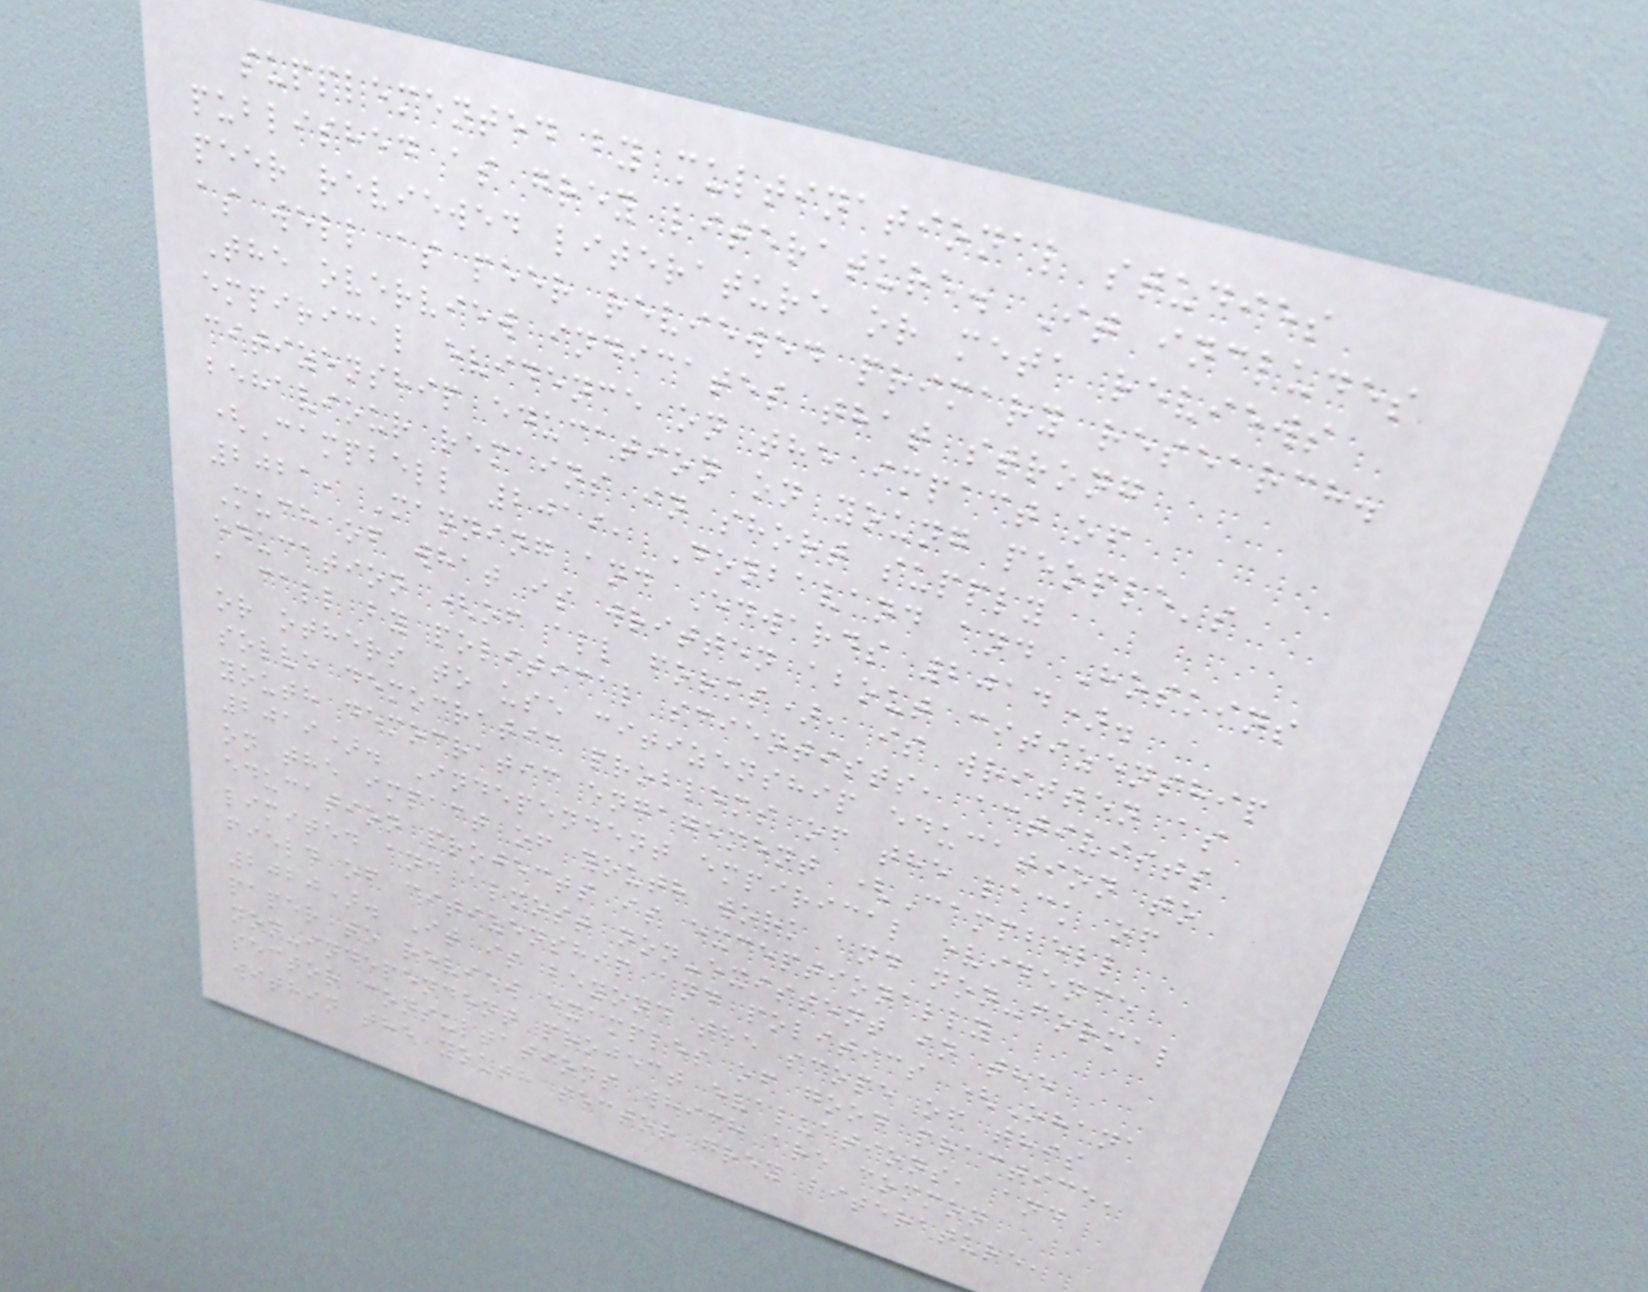supplemented by multinational studies
published as grey literature. It includes
peer reviewed literature or meta reviews
as well as peer reviewed primary research.
The overview indicates that strong
empirical evidence on the impact of
citizenship education on young people's
behaviour remains in short supply
(Campbell 2019, Donbavand and Hoskins
2021, Manning and Edwards 2014).
Much of what is written about citizenship
education (of all forms), is written as
a call by political scientists, activists
or others to use citizenship education to
solve democratic problems of the lack of
youth democratic engagement (Campbell
2019). Independent empirical evidence
on the impact of youth work and non-formal
education projects is exceptionally
limited and almost non-existent in the
field of citizenship and politics (Ohana
2020). It is beyond the scope of this
paper to review examples of good practice,
non-independent project evaluations, and
sector consultations which are common
within the youth sector grey literature,
